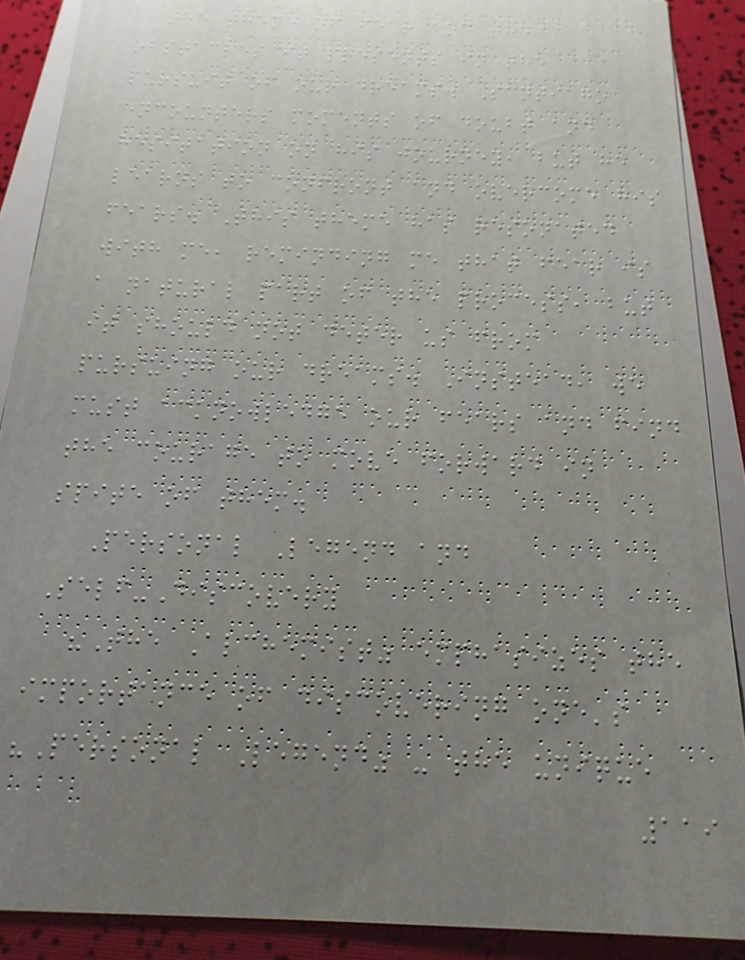the theme of fear and the
obstacles it presents in the
pursuit of our dreams. Santiago
encounters moments of doubt and
hesitation on his journey, but he
learns to confront and overcome his
fears. This theme has resonated
with me, reminding me that fear is
a natural part of the process, but
it should not deter us from
pursuing our dreams. Instead, we
must acknowledge our fears and find
the courage to move forward in
spite of them.
Personal Legend and
Self-Discovery
"The Alchemist" emphasizes the
importance of discovering one's
"Personal Legend" - the unique
119
